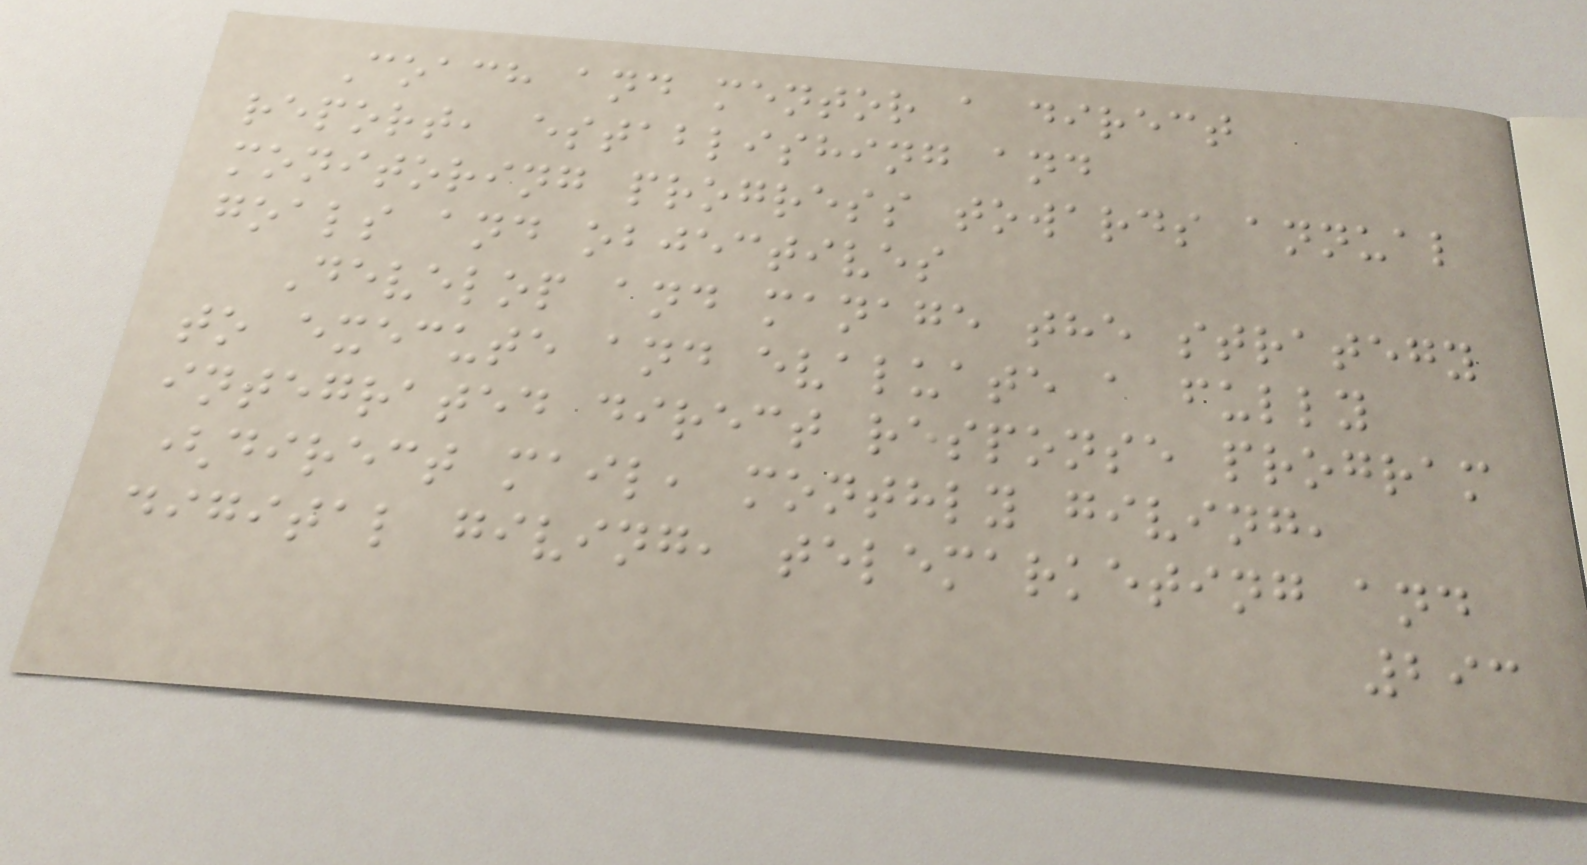Coach and mentor a direct
report, establishing and
monitoring progress towards annual
goals and objectives
Develop and manage the strategy
to execute and evaluate a fully
integrated direct response program
(direct mail, monthly giving,
digital giving, telemarketing and
293
